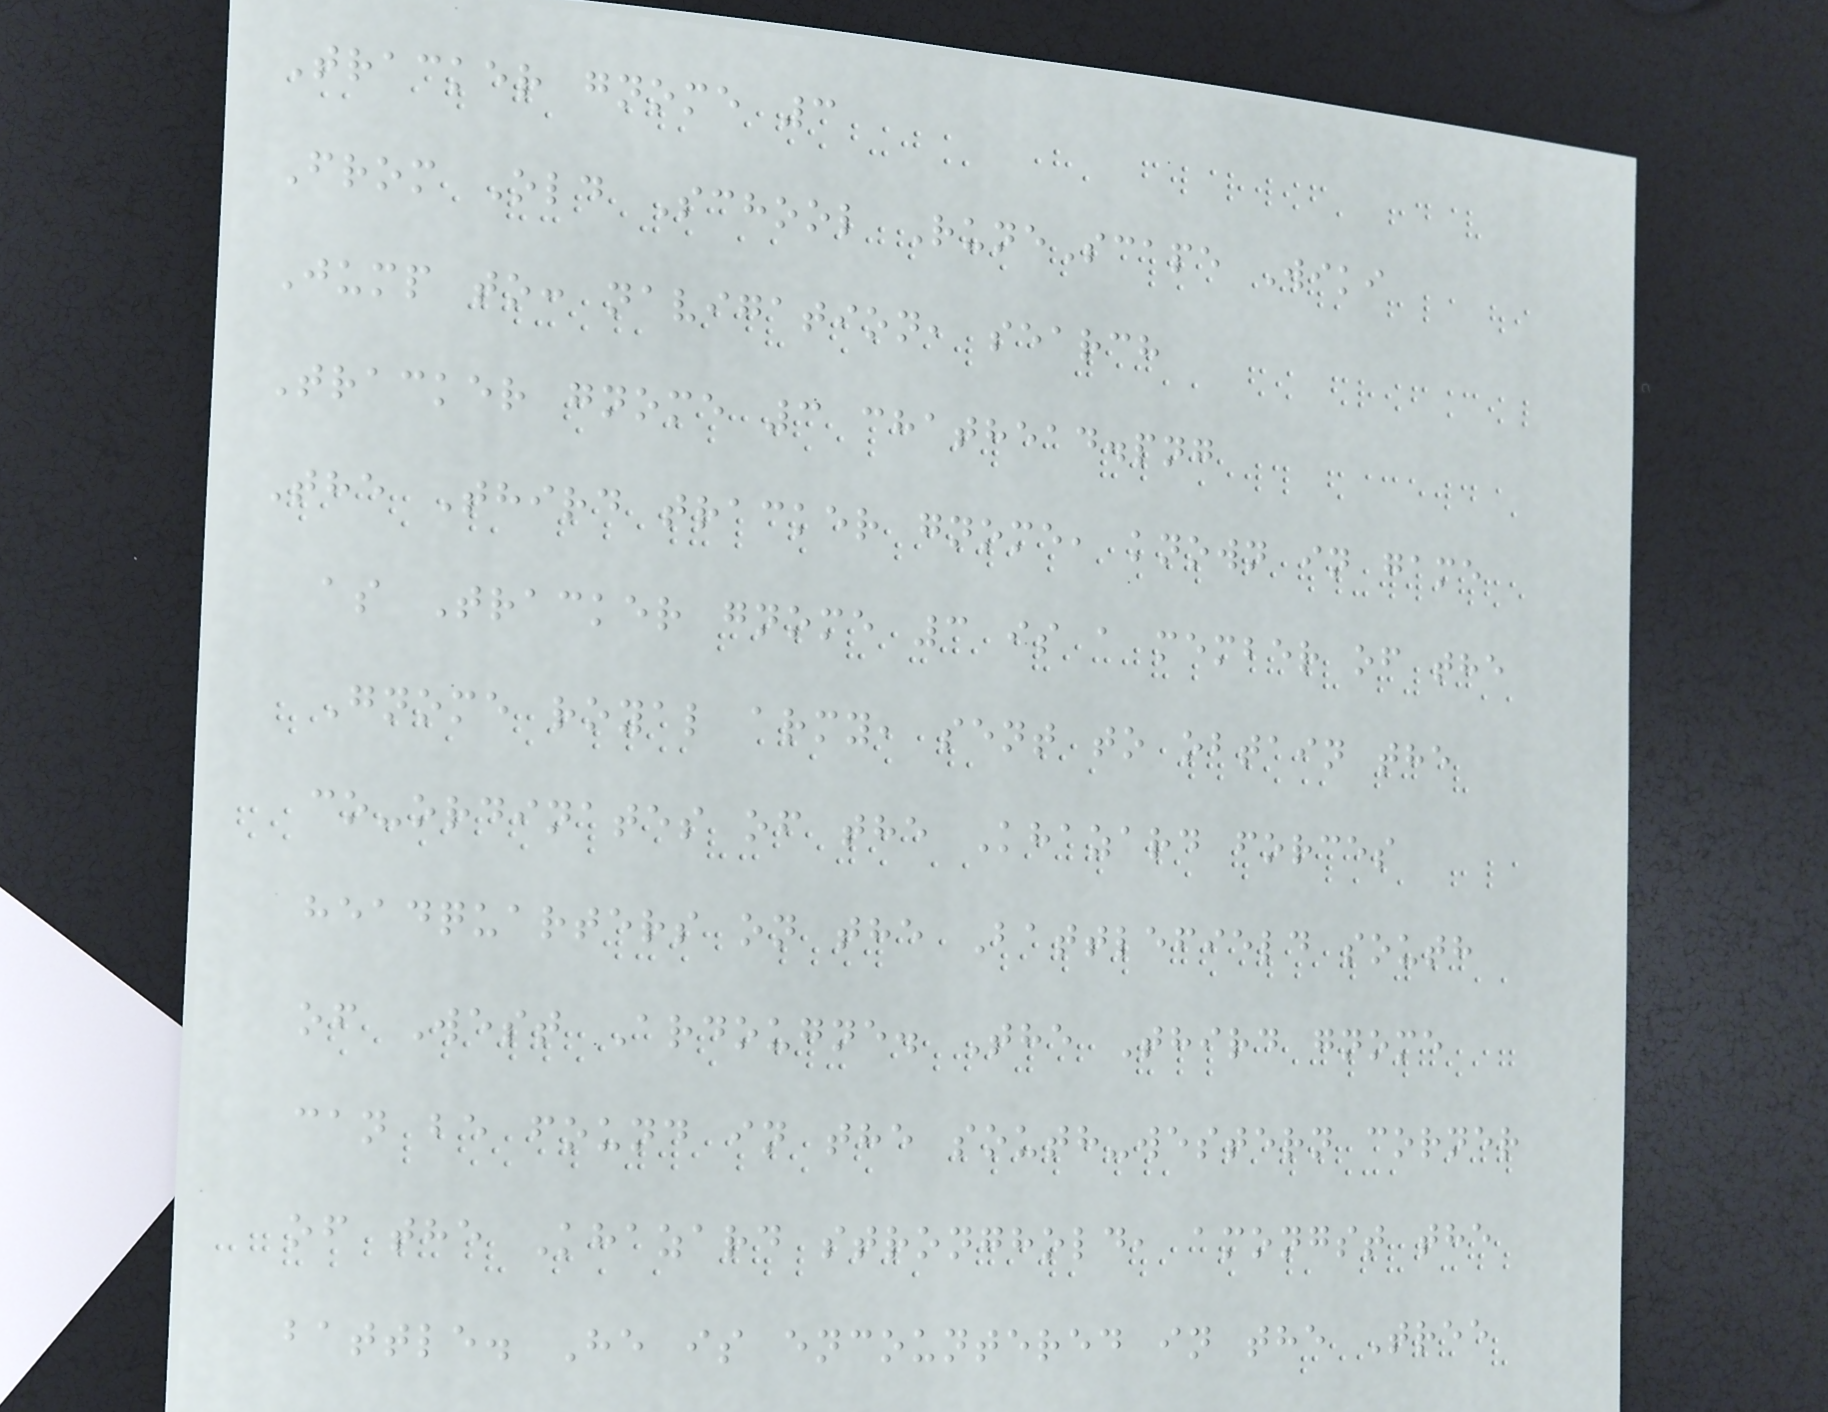Tracker gnome 3
From Old School RuneScape Wiki
Jump to: navigation, search
Tracker gnome 3 chathead.png
The Third tracker gnome, known in game
as Tracker gnome 3 is a member of the
Gnome royal army, sent to obtain the
co-ordinates of the Khazard forces
headquarters on the Battlefield south
of West Ardougne. The Third gnome
can be found in the south-western corner
of the Khazard stronghold, amongst the
battle. He is encountered in the Tree
